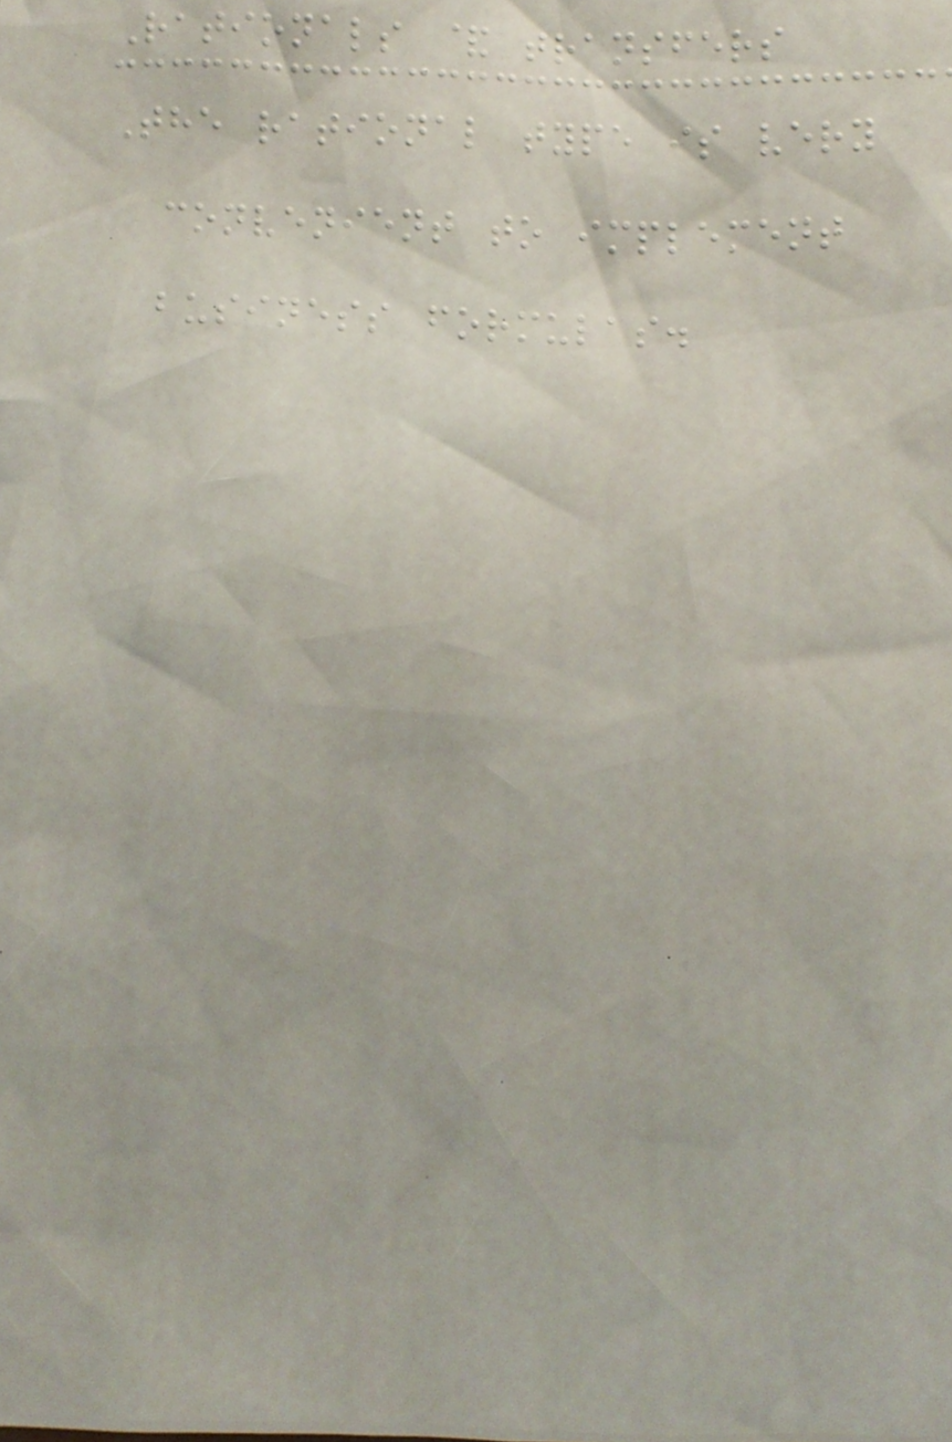Rationals & transfers
The rational type is very
convenient to implement
business formulas.
